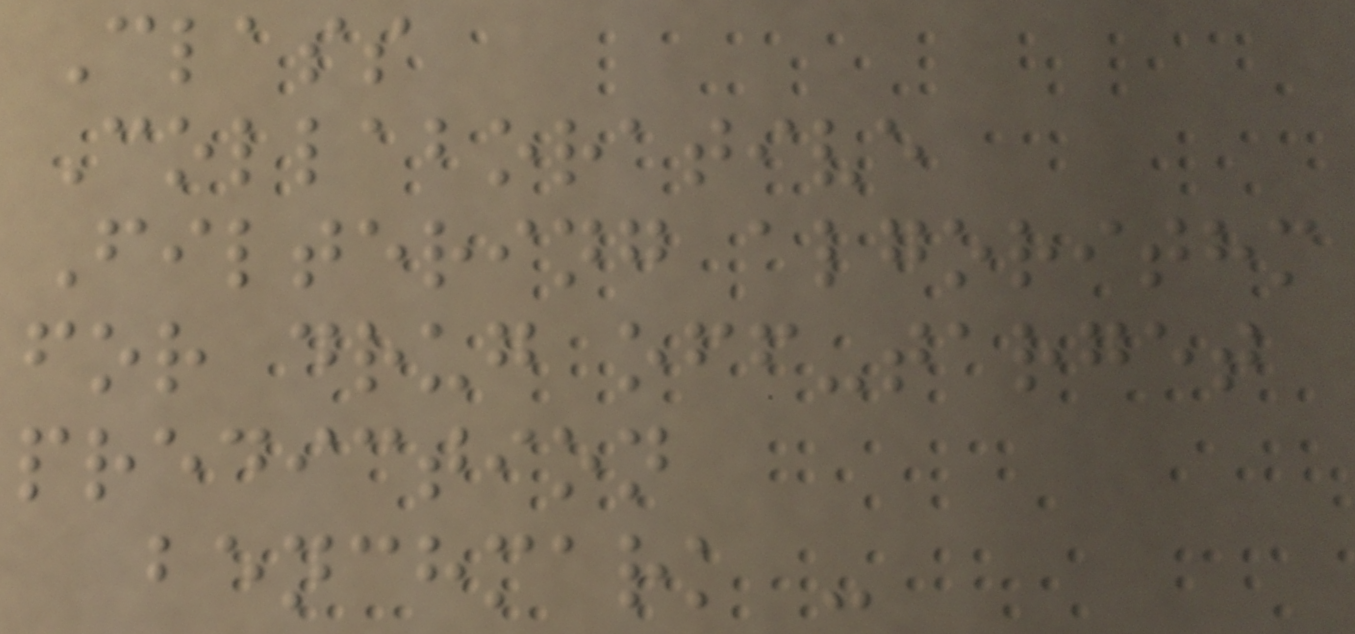Class
Collaborative
Filtering algorithm
for drug off-target
prediction
benchmark -
